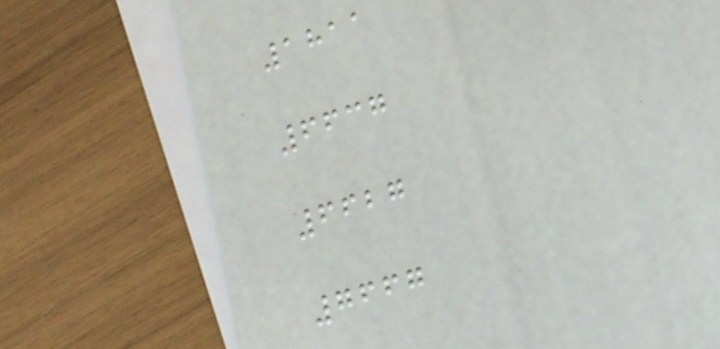1811
6637
6627
7667
